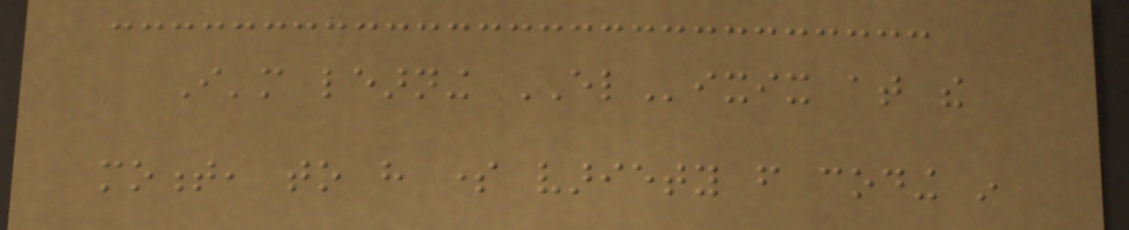I'm learning ELixix at the
moment, to have some variety from coding in
